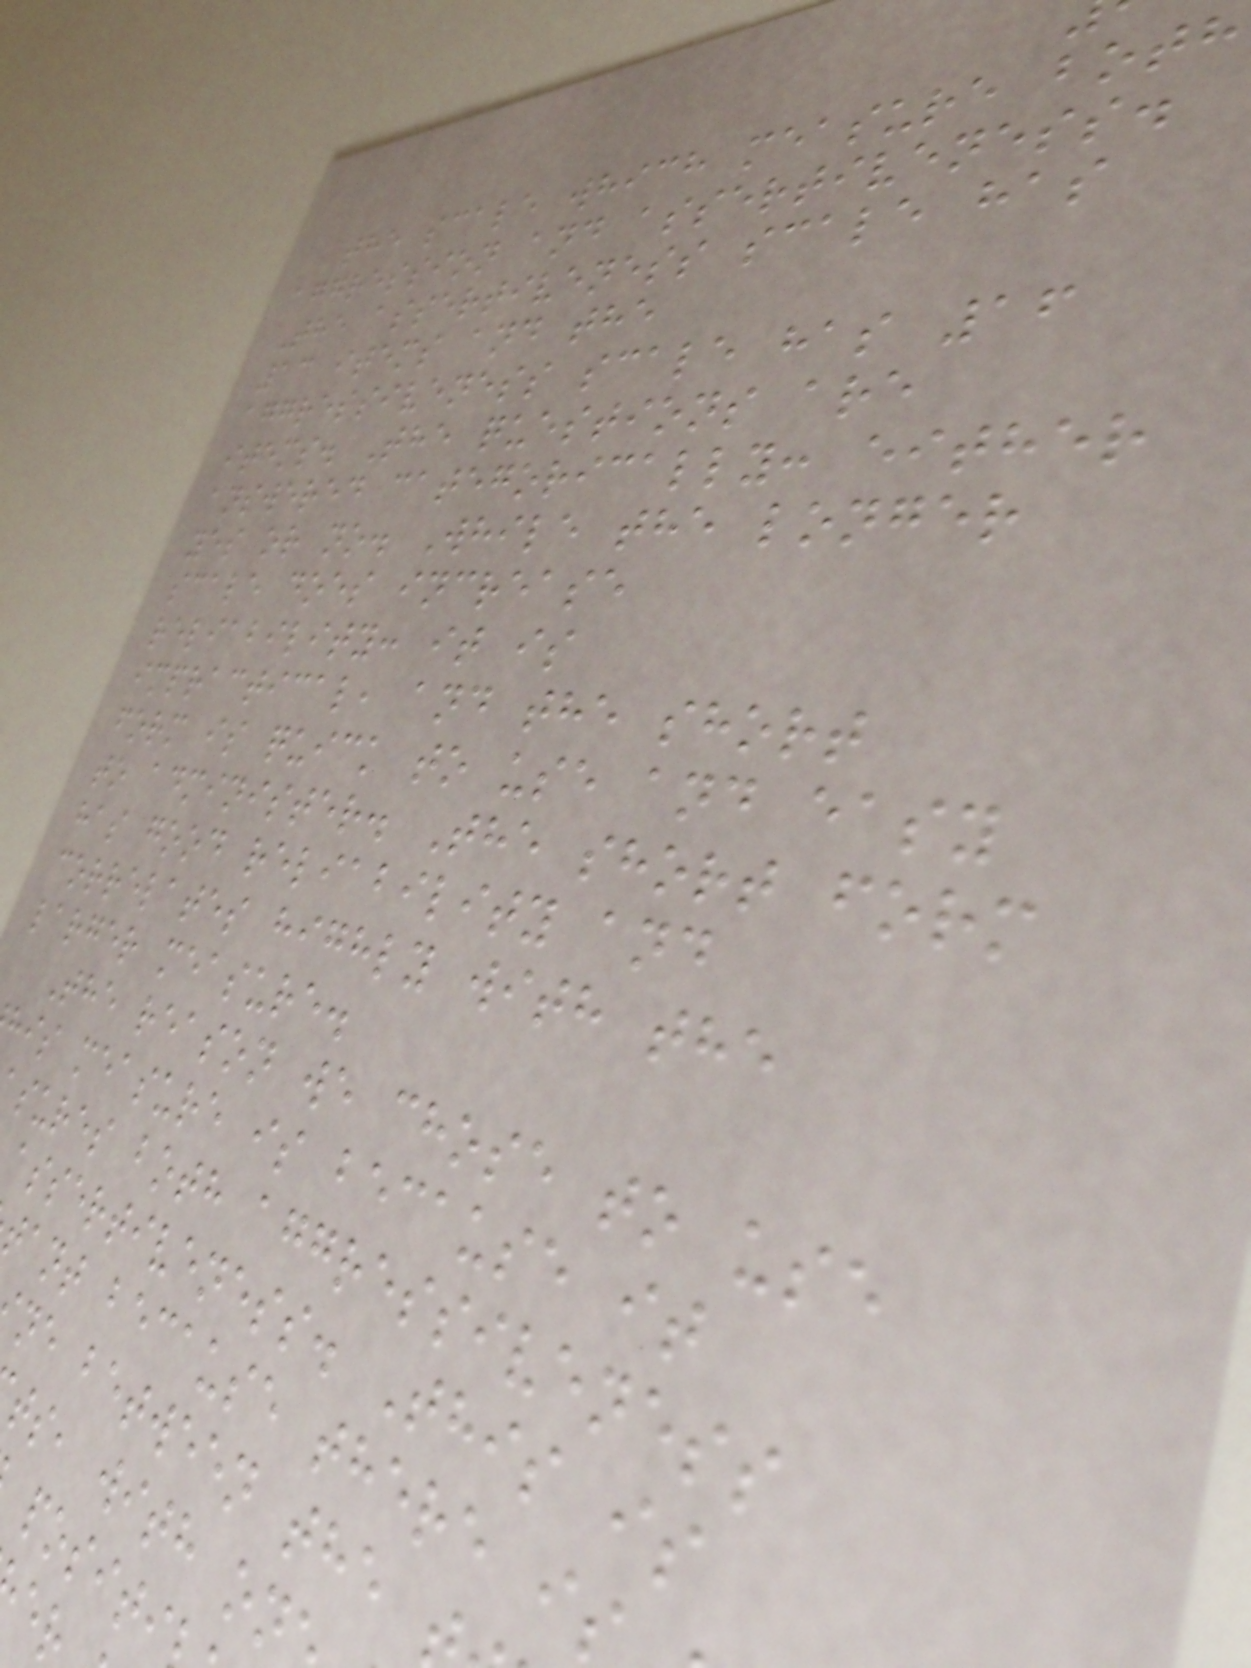the scale which measure both
aggression and assertiveness.
The assertiveness scale has
13 items and the
aggressiveness scale has 16
items. The questions are
answered categorically: either
yes or no. While the longer
scale does increase
reliability: it is
impractical, and the short
form is quick to use and easy
to administer. The short form
has good reliability and
correlates highly with the
larger measure.
The reason we chose to use
his measure is because it
sures both aggressiveness
assertiveness. This is
tant because there i
ne between the
ts, with on
